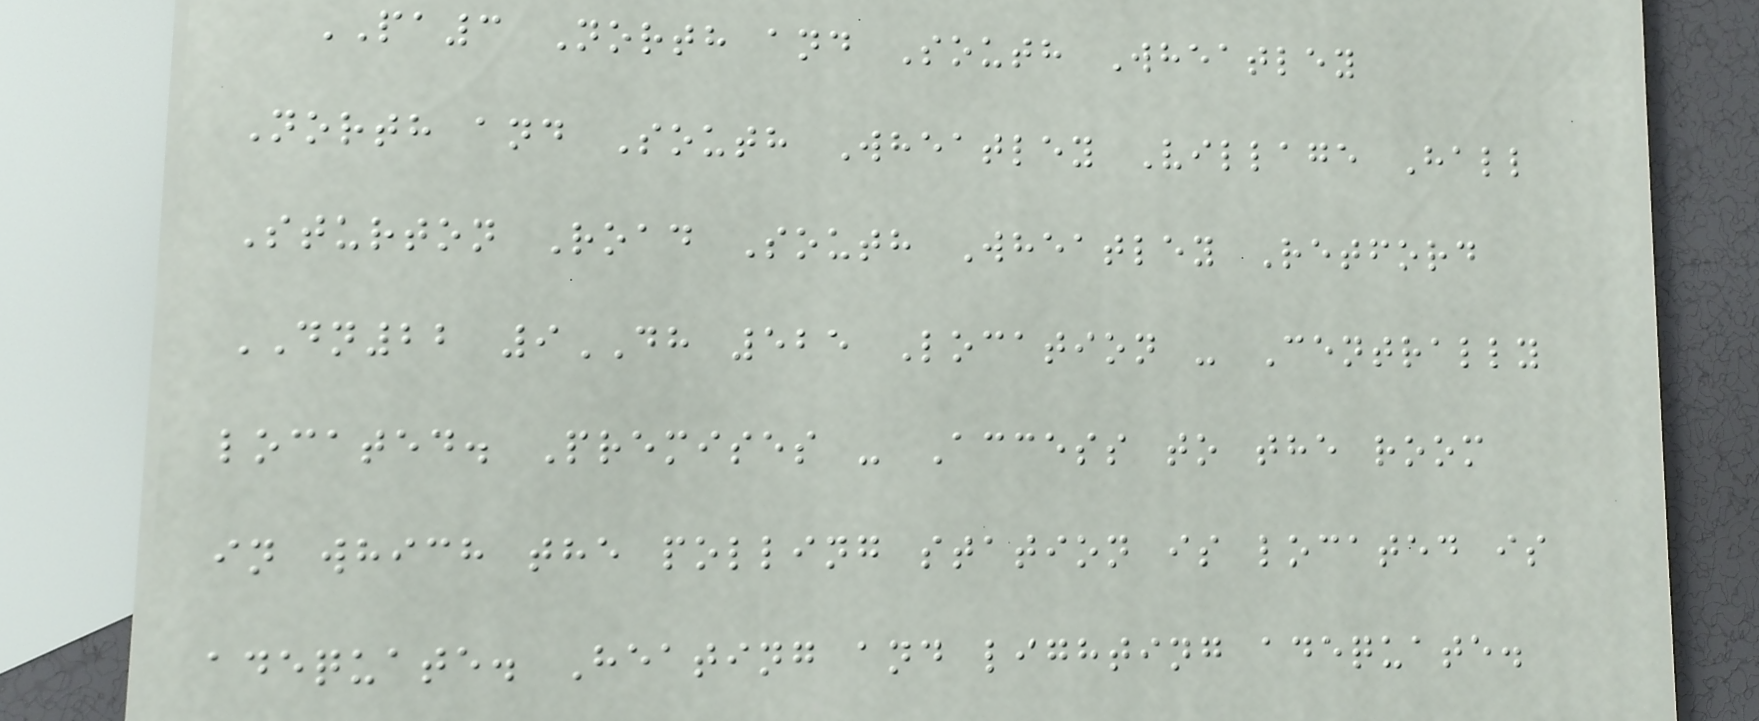PA3 North and South Wheatley
North and South Wheatley Village Hall
Sturton Road South Wheatley Retford
DN22 9DH 525 Location - Centrally
located. Premises - Access to the room
in which the polling station is located is
adequate. Heating and lighting adequate.
